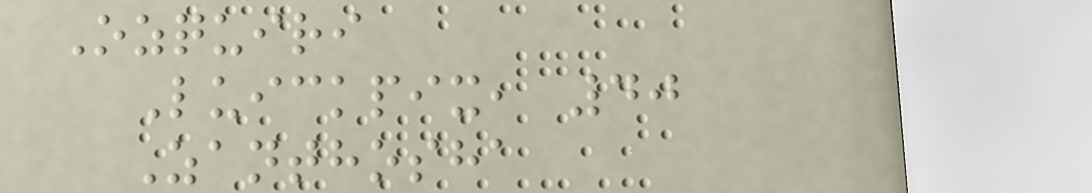Ozquiri
Luickpix, 40
Zanthosha
